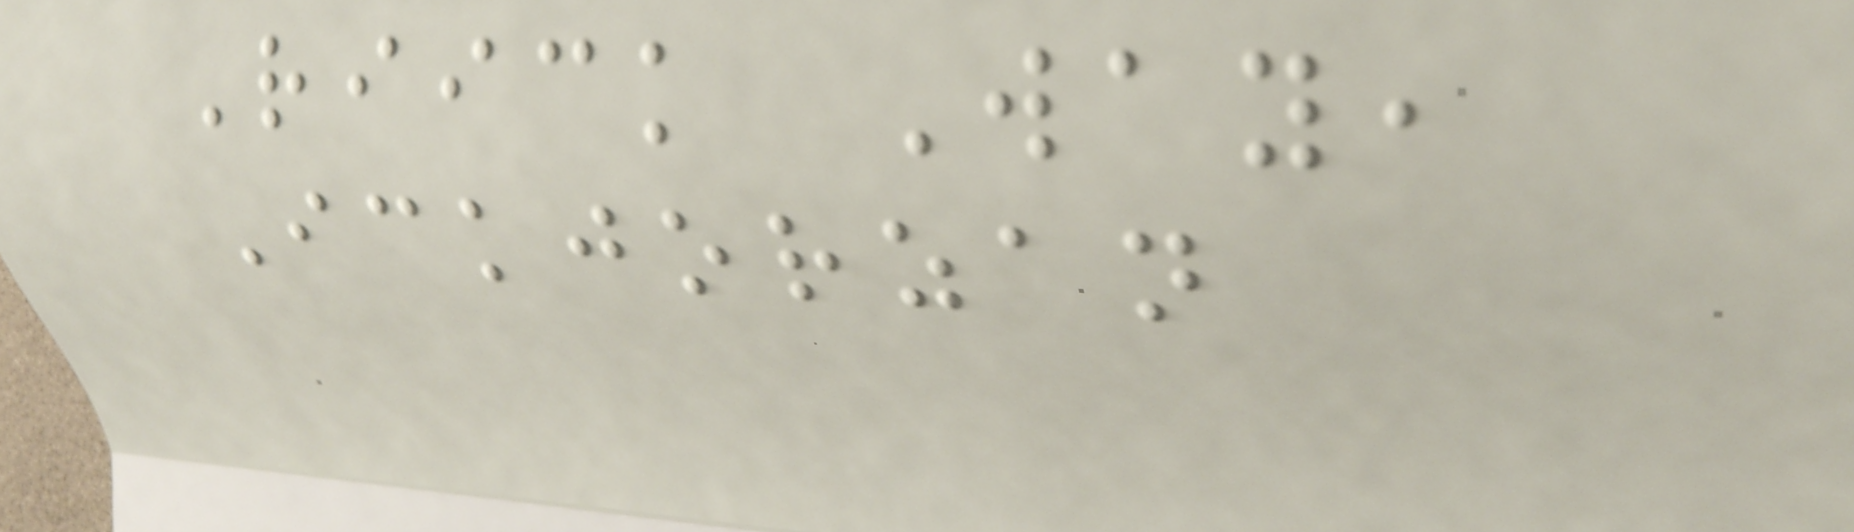Riick Way,
Ickjorzan
